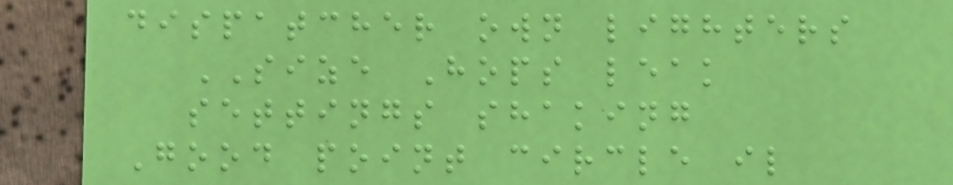dispatcher own lighters
SIZE Hops leak
settings shaking
Good point circle il
